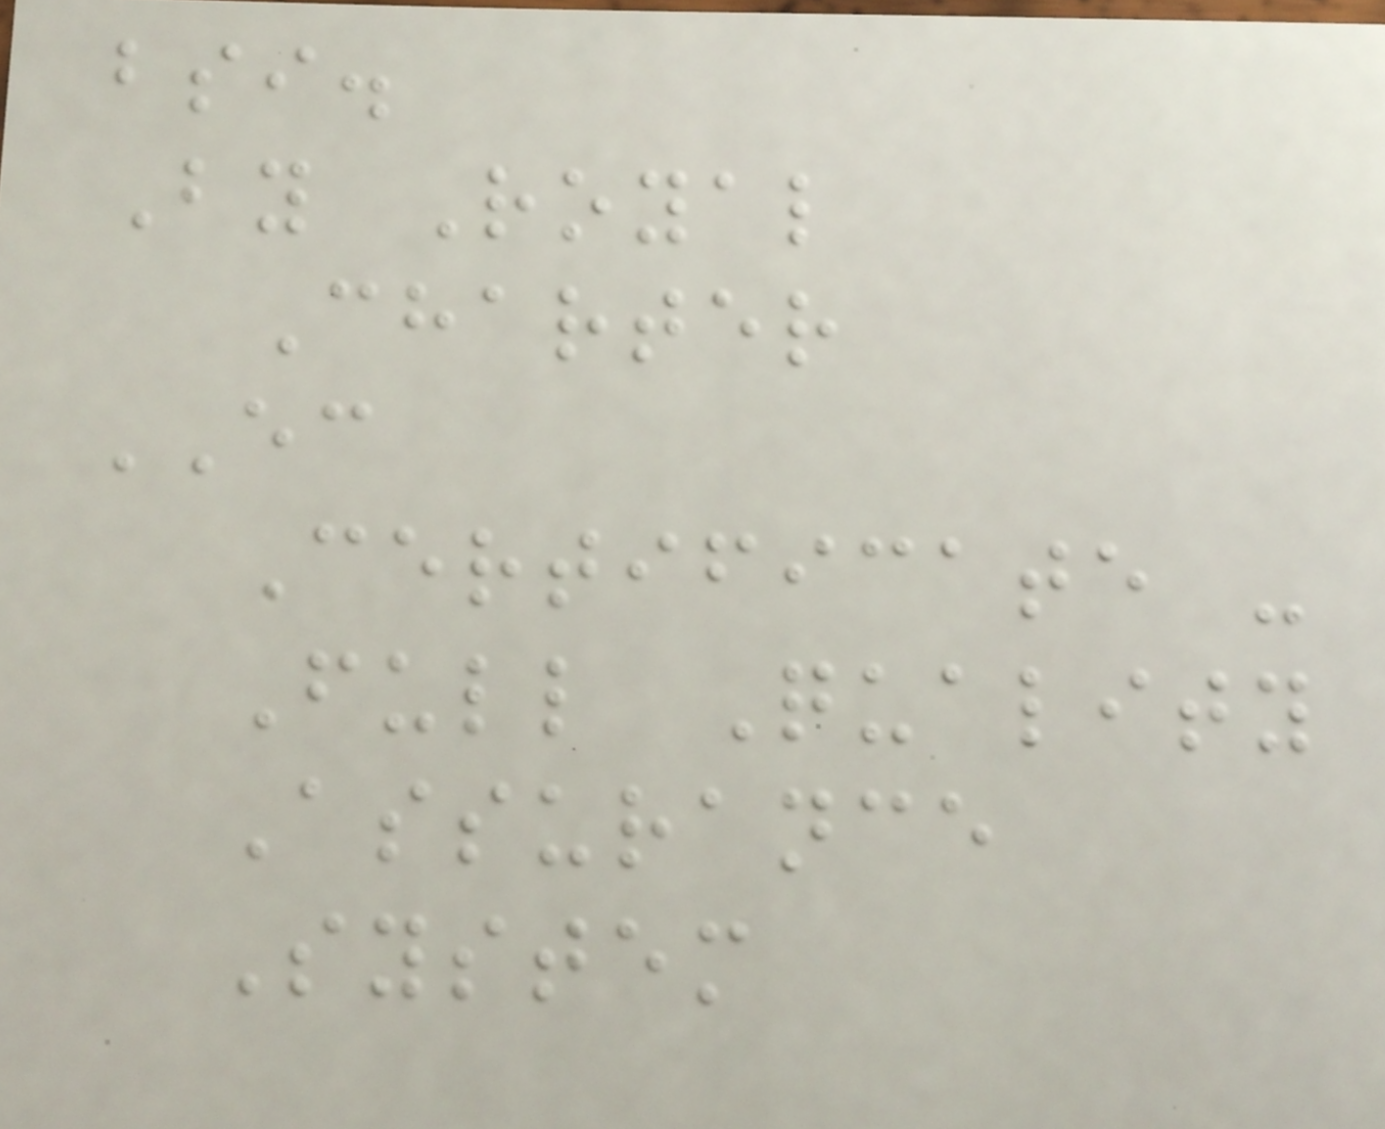bsi.
By Royal
Charter
EC
Certificate -
Full Quality
Assurance
System
